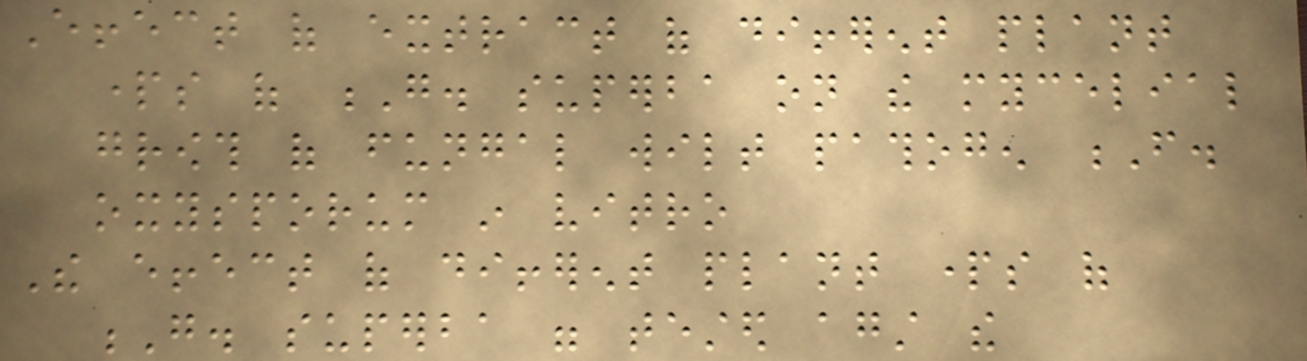Effect of extract of different plant
parts of G. superba on the mycelial
growth of fungal wilt pathogen F.
oxysporum in vitro
The effect of different plant parts of
G. superba were tested against the
